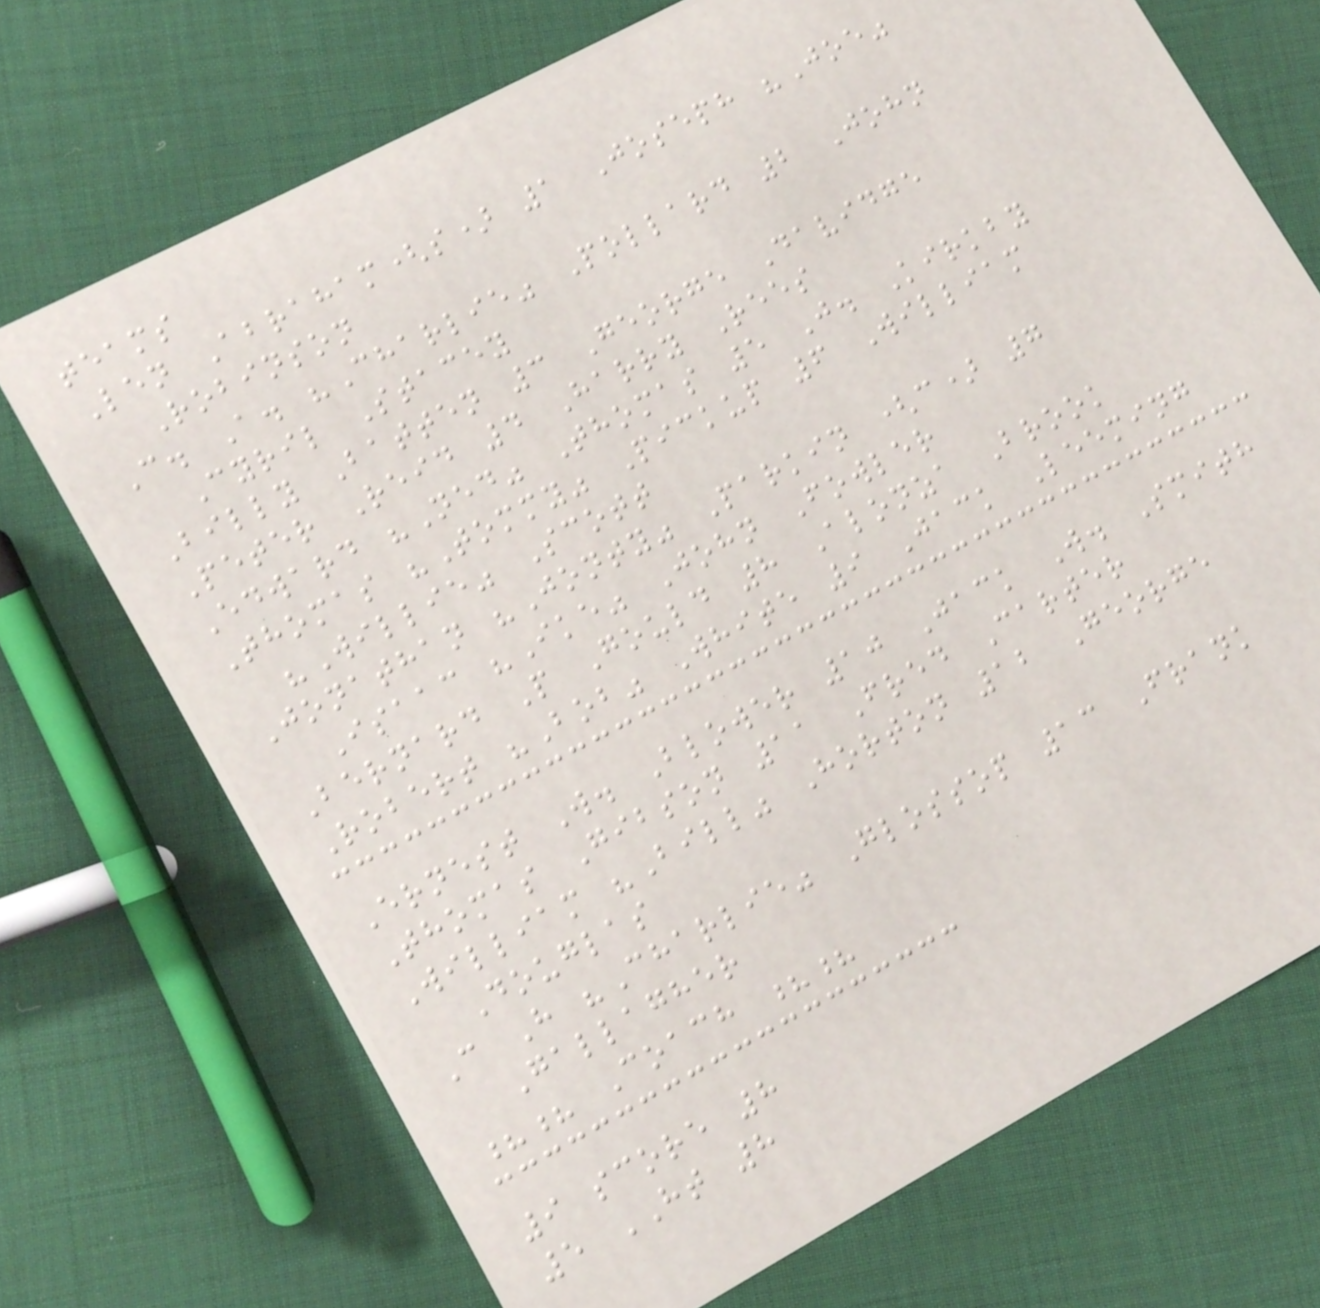teams
Len Abraham(s) 1 Joseph "Joe"
Robinson
C. A. "Charlie" Pollard 2 John
Cyril Stacey
Billy Batten 3 George Davidge
Peter Reid 4 Harry Rees
Edward "Ned" Thomas 5 J. Kirkby
Thomas "Tommy" Pickup 6 William
"Willie" Scott
Jonathan "Jonty" Parkin (c) 7
Isaac "Ike" John Fowler
Bernard P Gould 8 Alonza Brook
Robert "Bob" White 9 Jack Leeming
Ernest W. Blower 10 Jack W. Smith
Thomas Gibson 11 Fred Carter
William "Bill" Horton 12 George
Douglas
C H "Charlie" Glossop 13 Frank
Gallagher
?? Coach ??
9 score 8
5 HT 8
